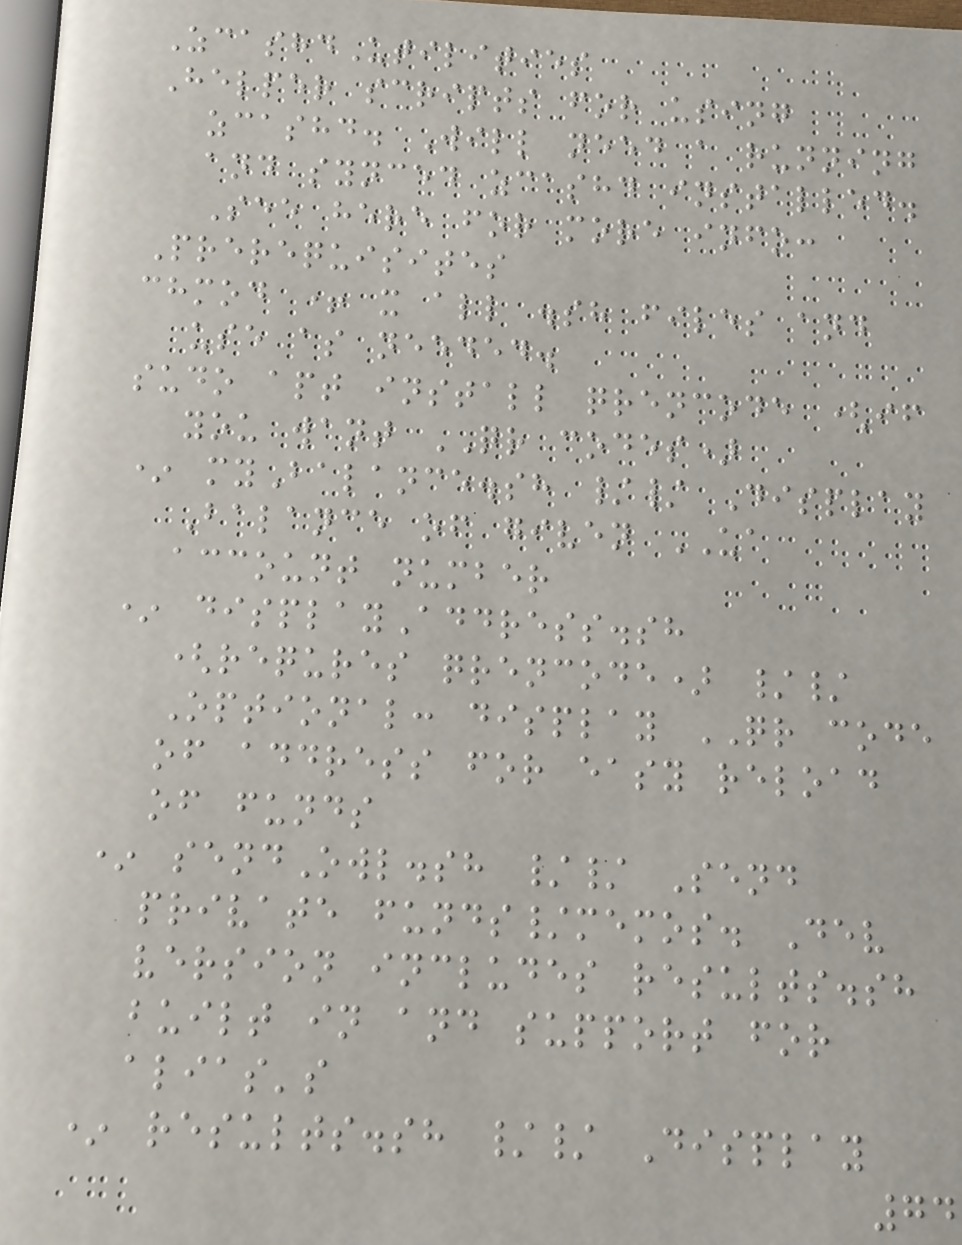ZcashdUtilities
Helper scripts for using
zcashd. Will need a running
and synced zcashd installed.
See here for more info:
Prerequisites
chmod + x all .sh files and
use as needed.
sudo apt install qrencode (if
you want QR codes)
* myBalance.sh // Display
Balance of given UA
account number
* displayAddress.sh
(requres qrencode) //
Optional: display QR code
of address for easy reload
of funds
* sendOwl.sh // Send
private funds/memos. Dev
version includes results.sh
built in and support for
alias's
* results.sh // Display
74
